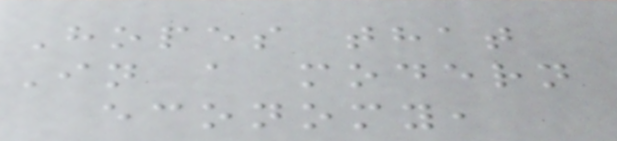Hopes that
In a modern
economy,
